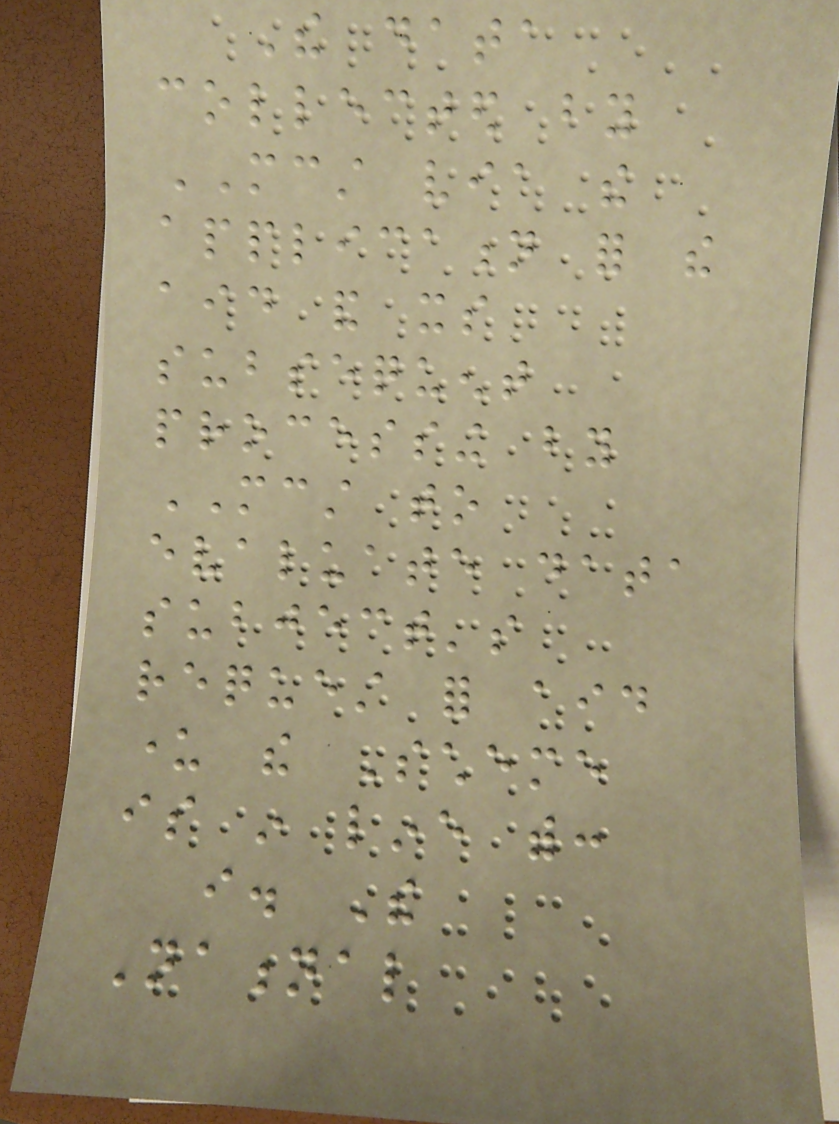The data
collected by
MCST via the
application for the
aid and its
subsequent
processing by
MCST to
evaluate data
subject's
request for aid
under the Scheme
is in line with:
i. The
National
